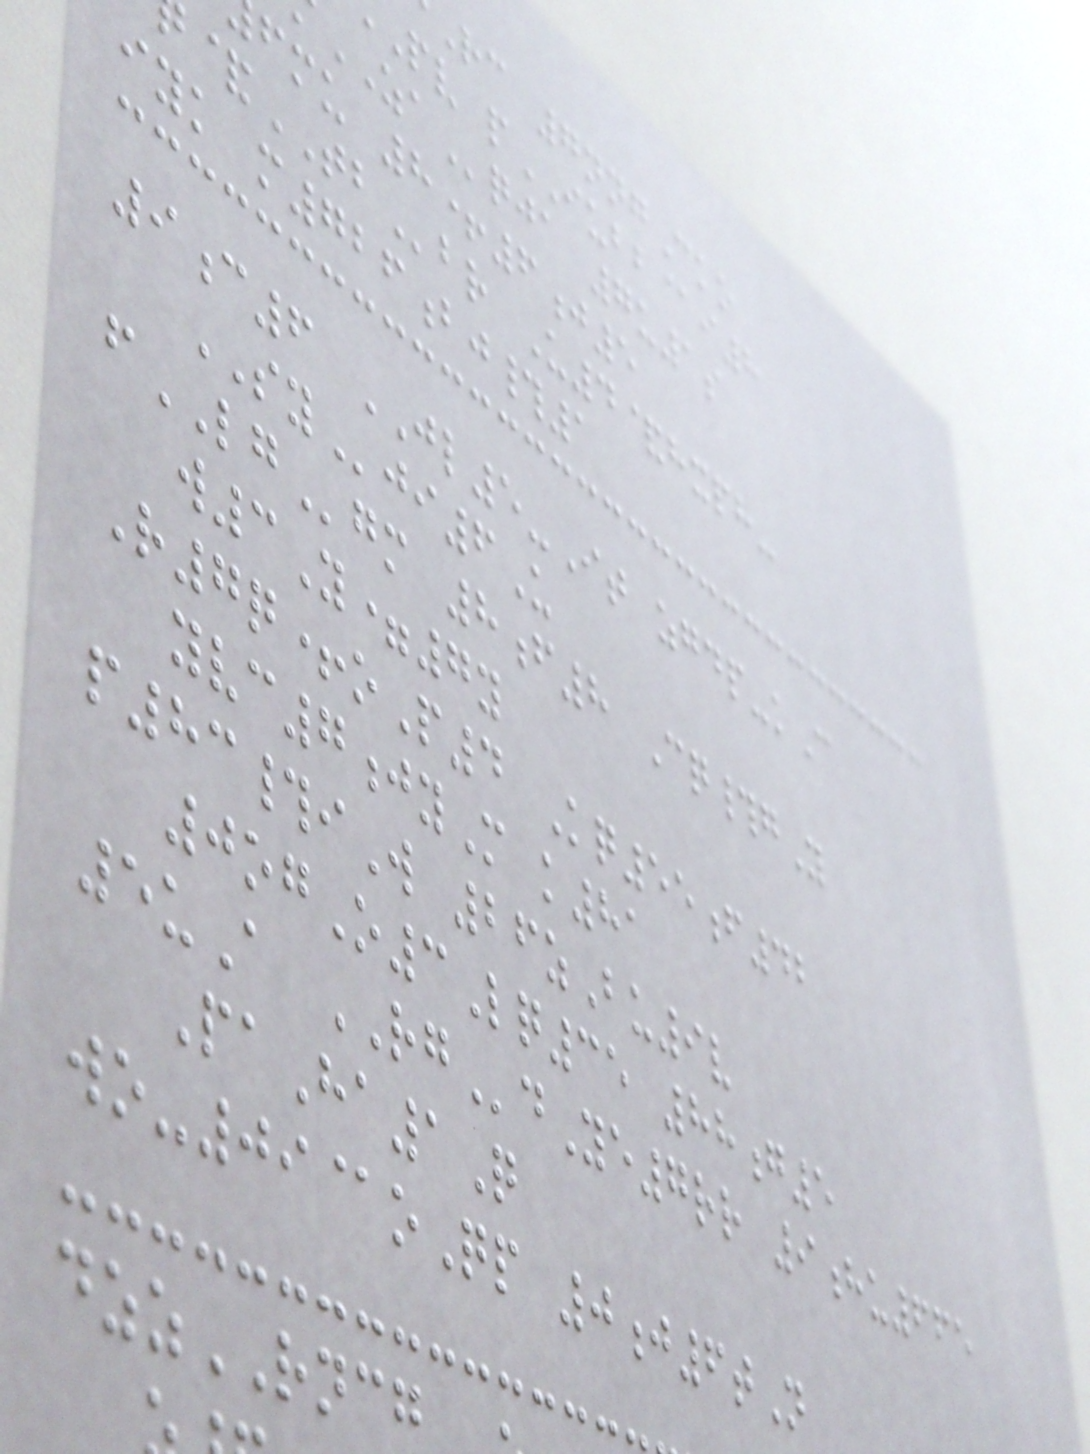rc 7nngCko
pv pIUBB@i8
ZAqja 7u1s
fmu 8+6j5
&TBbr U4&hxph-
iyk m726bj#1
9c6 JL5-It zgdp-kC
SYji6U
fLGgm 8f8 Cq#gY
w3Y=7y
R7q+oP4 Kq55f42
yvc7jyM k81
p83#iW 26zBu9v
0ogO3Lq35 88g5
5uA RGdYe7rr 9hu665
PaHa1Q
wo-09@oQp 0j6tN
dzzRNCG
